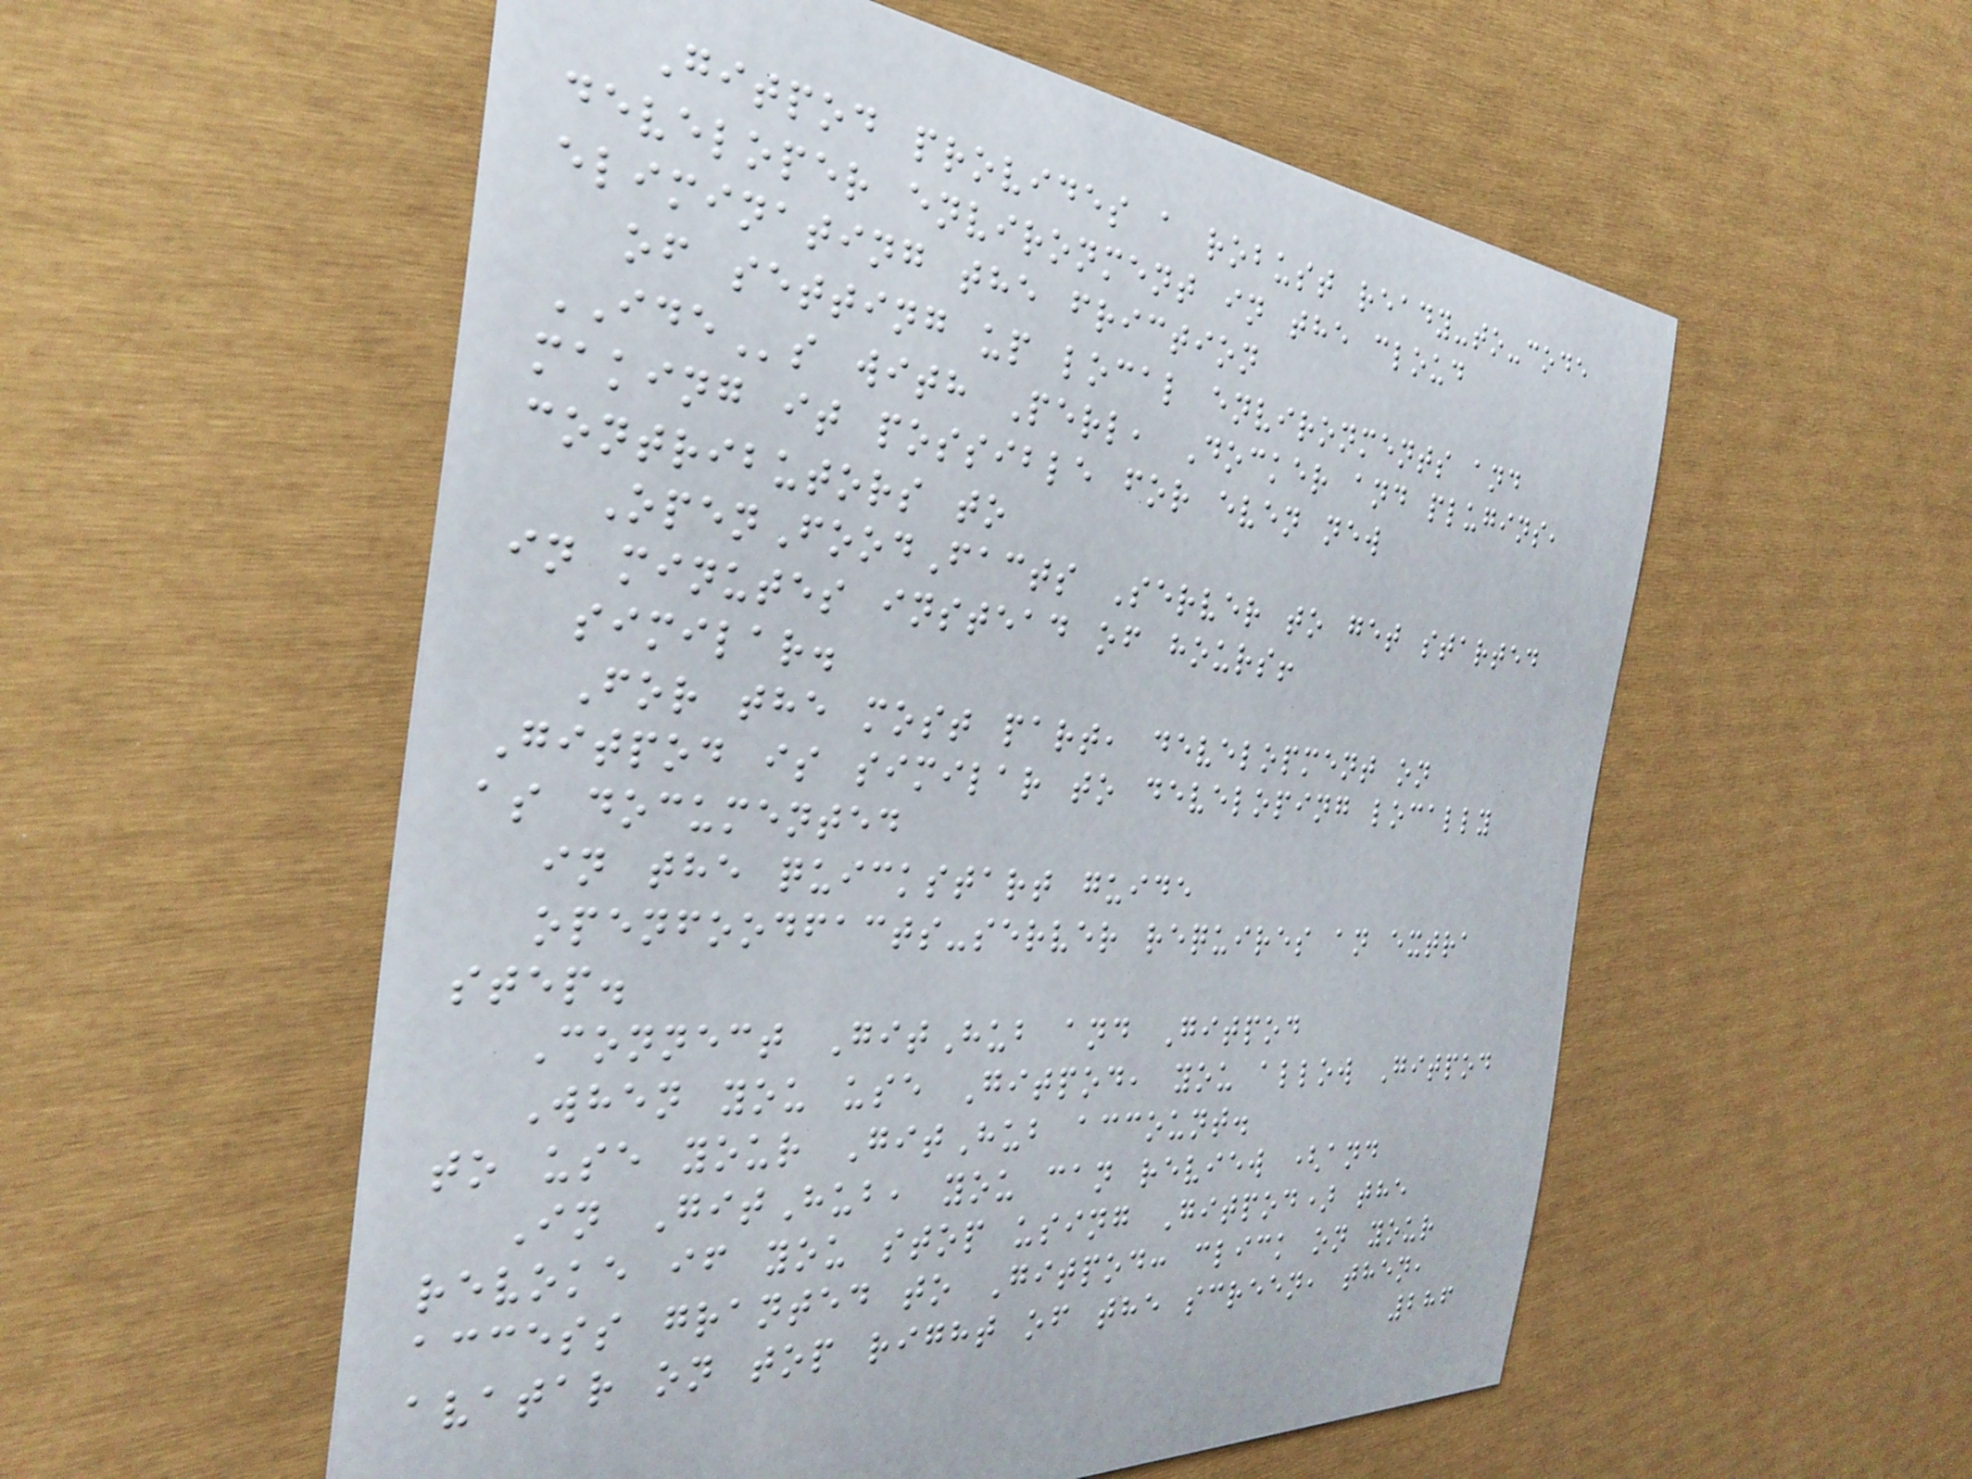Gitpod provides a robust ready-to-code
developer environment in the cloud
eliminating the friction
of setting up local environments and
IDEs with Perl, Docker and plugins,
making it possible for even new
contributors to
OpenFoodFacts Server to get started
in minutes instead of hours!
similar.
For the most part, development on
Gitpod is similar to developing locally
as documented
in the quickstart guide
openfoodfacts-server requires an extra
step.
Connect GitHub and Gitpod
When you use Gitpod, you allow Gitpod
to use your GitHub account.
In GitHub, you can review (and
revoke if you stop using Gitpod) the
access granted to Gitpod: click on your
avatar on top right of the screen, then,
286
